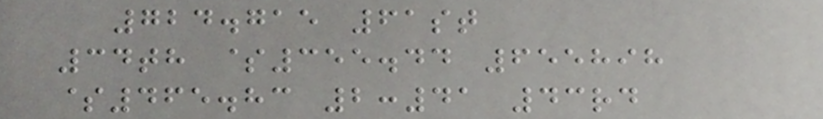724.715 61st
34th $355.44 655898
$465.83 2:41 43rd
